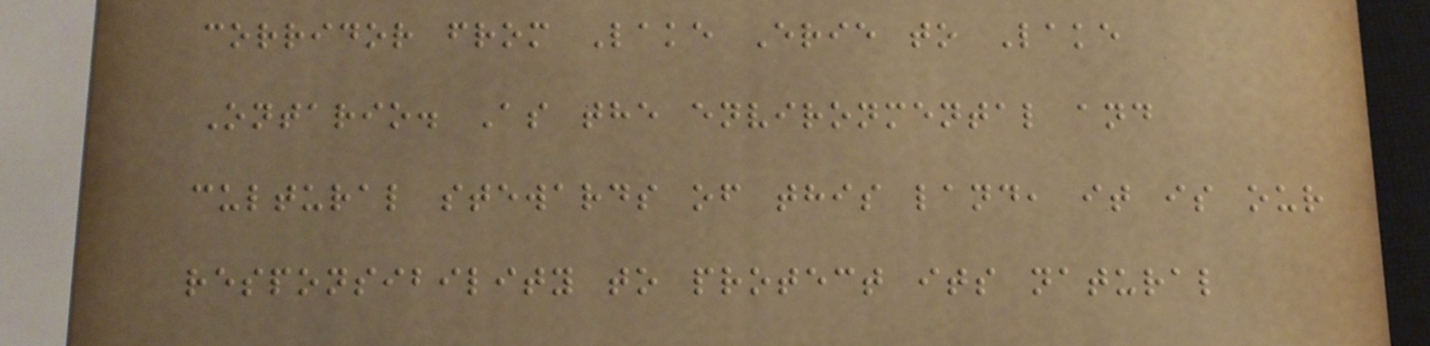corridor from Lake Erie to Lake
Ontario. As the environmental and
cultural stewards of this land, it is our
responsibility to protect its natural
